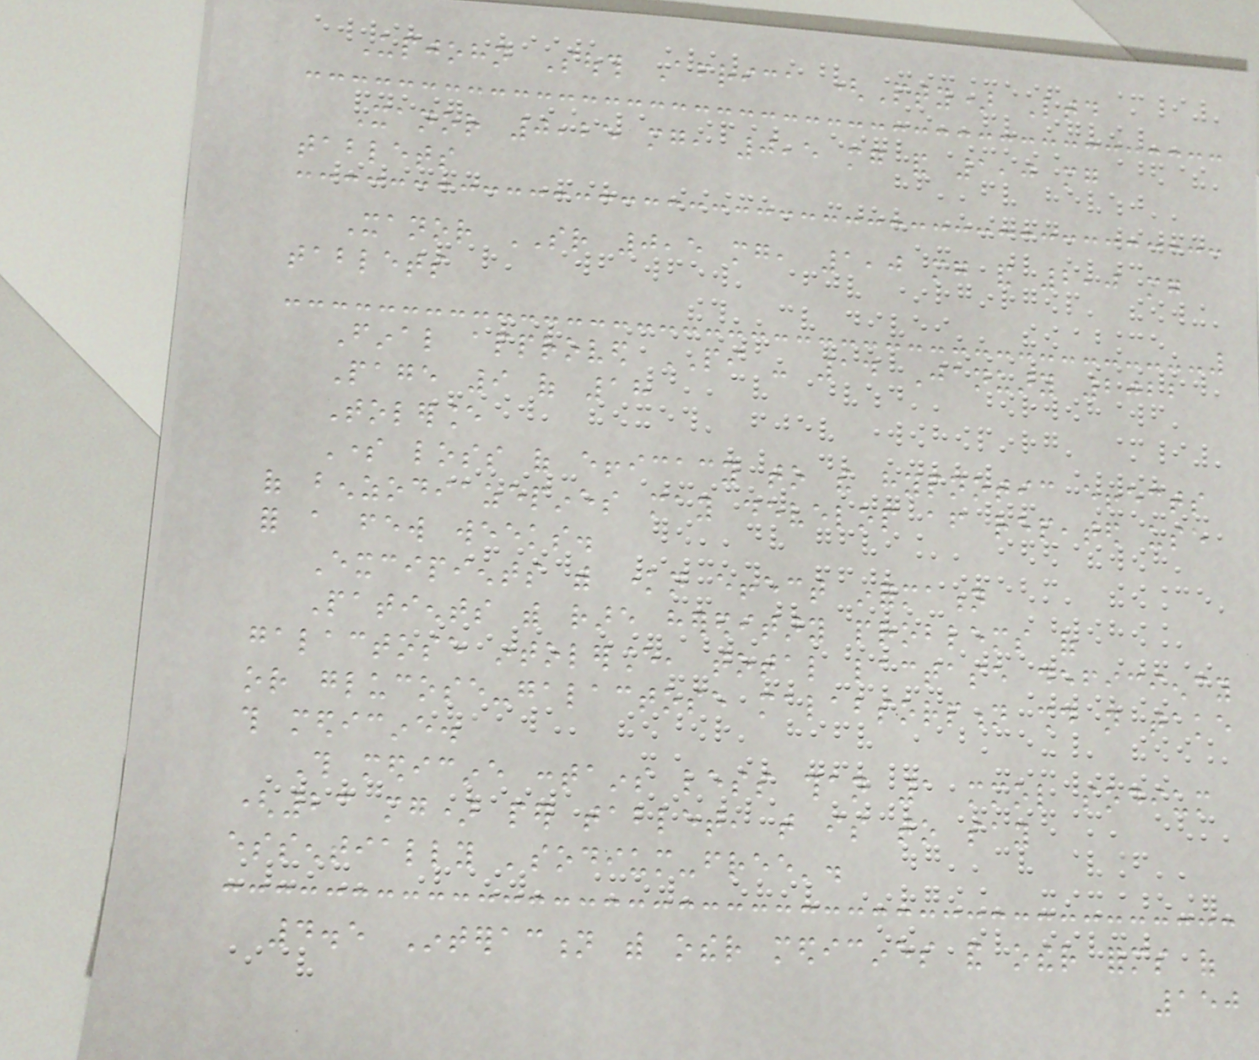Upjohn South Africa (Pty) Ltd
Xanor 0,25 mg, 0,5 mg and 1,0 mg
tablets
Xanor SR 0,5 mg, 1,0 mg and 2,0 mg
tablets
Final approved PI - 14 January 2022
Page 9 of 18
Tolerance
Some loss of efficacy to the hypnotic effects
of benzodiazepines may develop after repeated use
for a few weeks.
Excipients with known effect information
Patients with rare hereditary problems of
galactose intolerance, total lactase deficiency
or glucose-galactose malabsorption should not take
this medicine.
This medicine contains less than 1 mmol sodium
(23 mg) per tablet, that is to say
essentially 'sodium-free'.
4.5 Interaction with other medicines and other forms of
150
